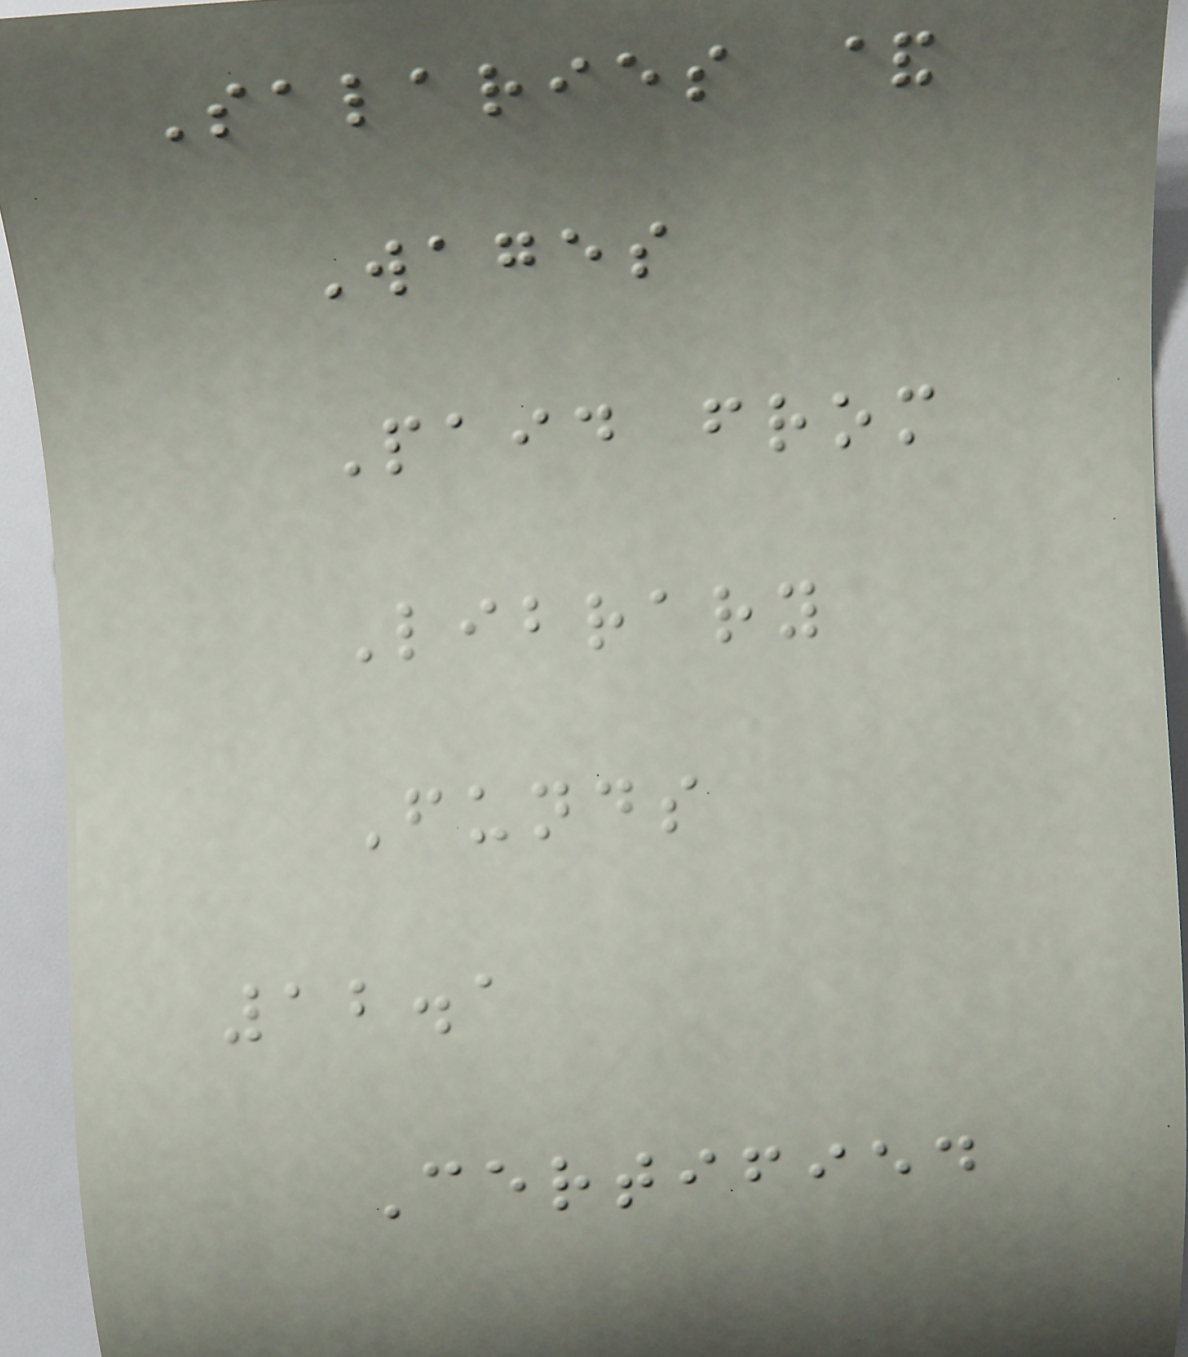Salaries &
Wages
Paid from
Library
Funds
12.1
Certified
